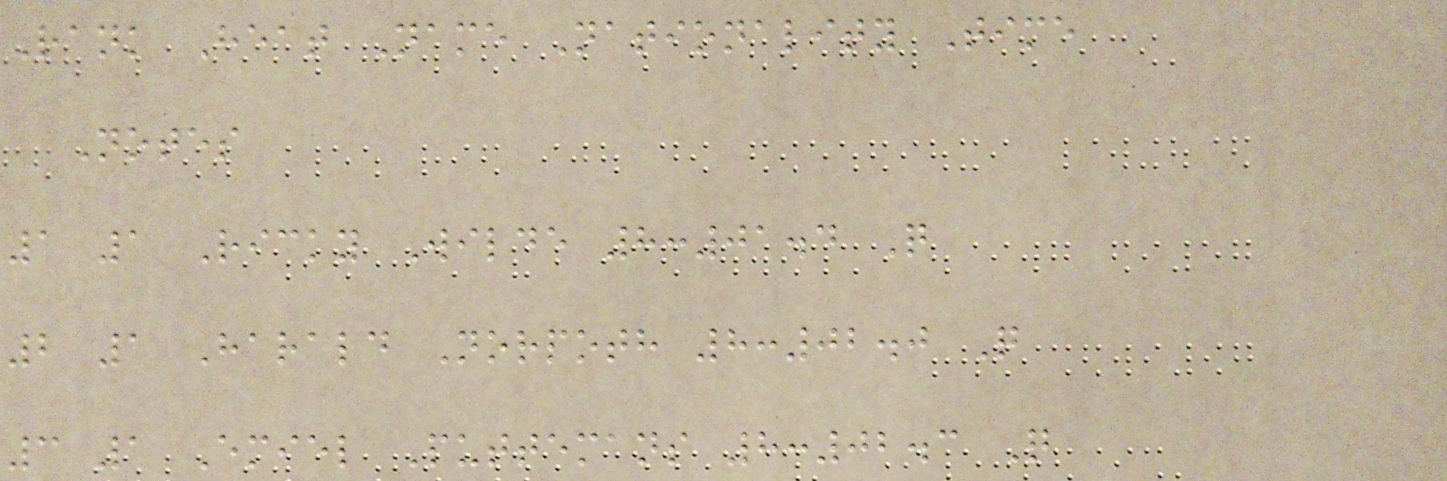Rank Heat Name Nationality Time
Notes
1 1 Ricky Wilde 8:01.4 Q
2 1 Harald Norpoth 8:02.0 Q
3 1 Emiel Puttemans 8:02.3 Q
